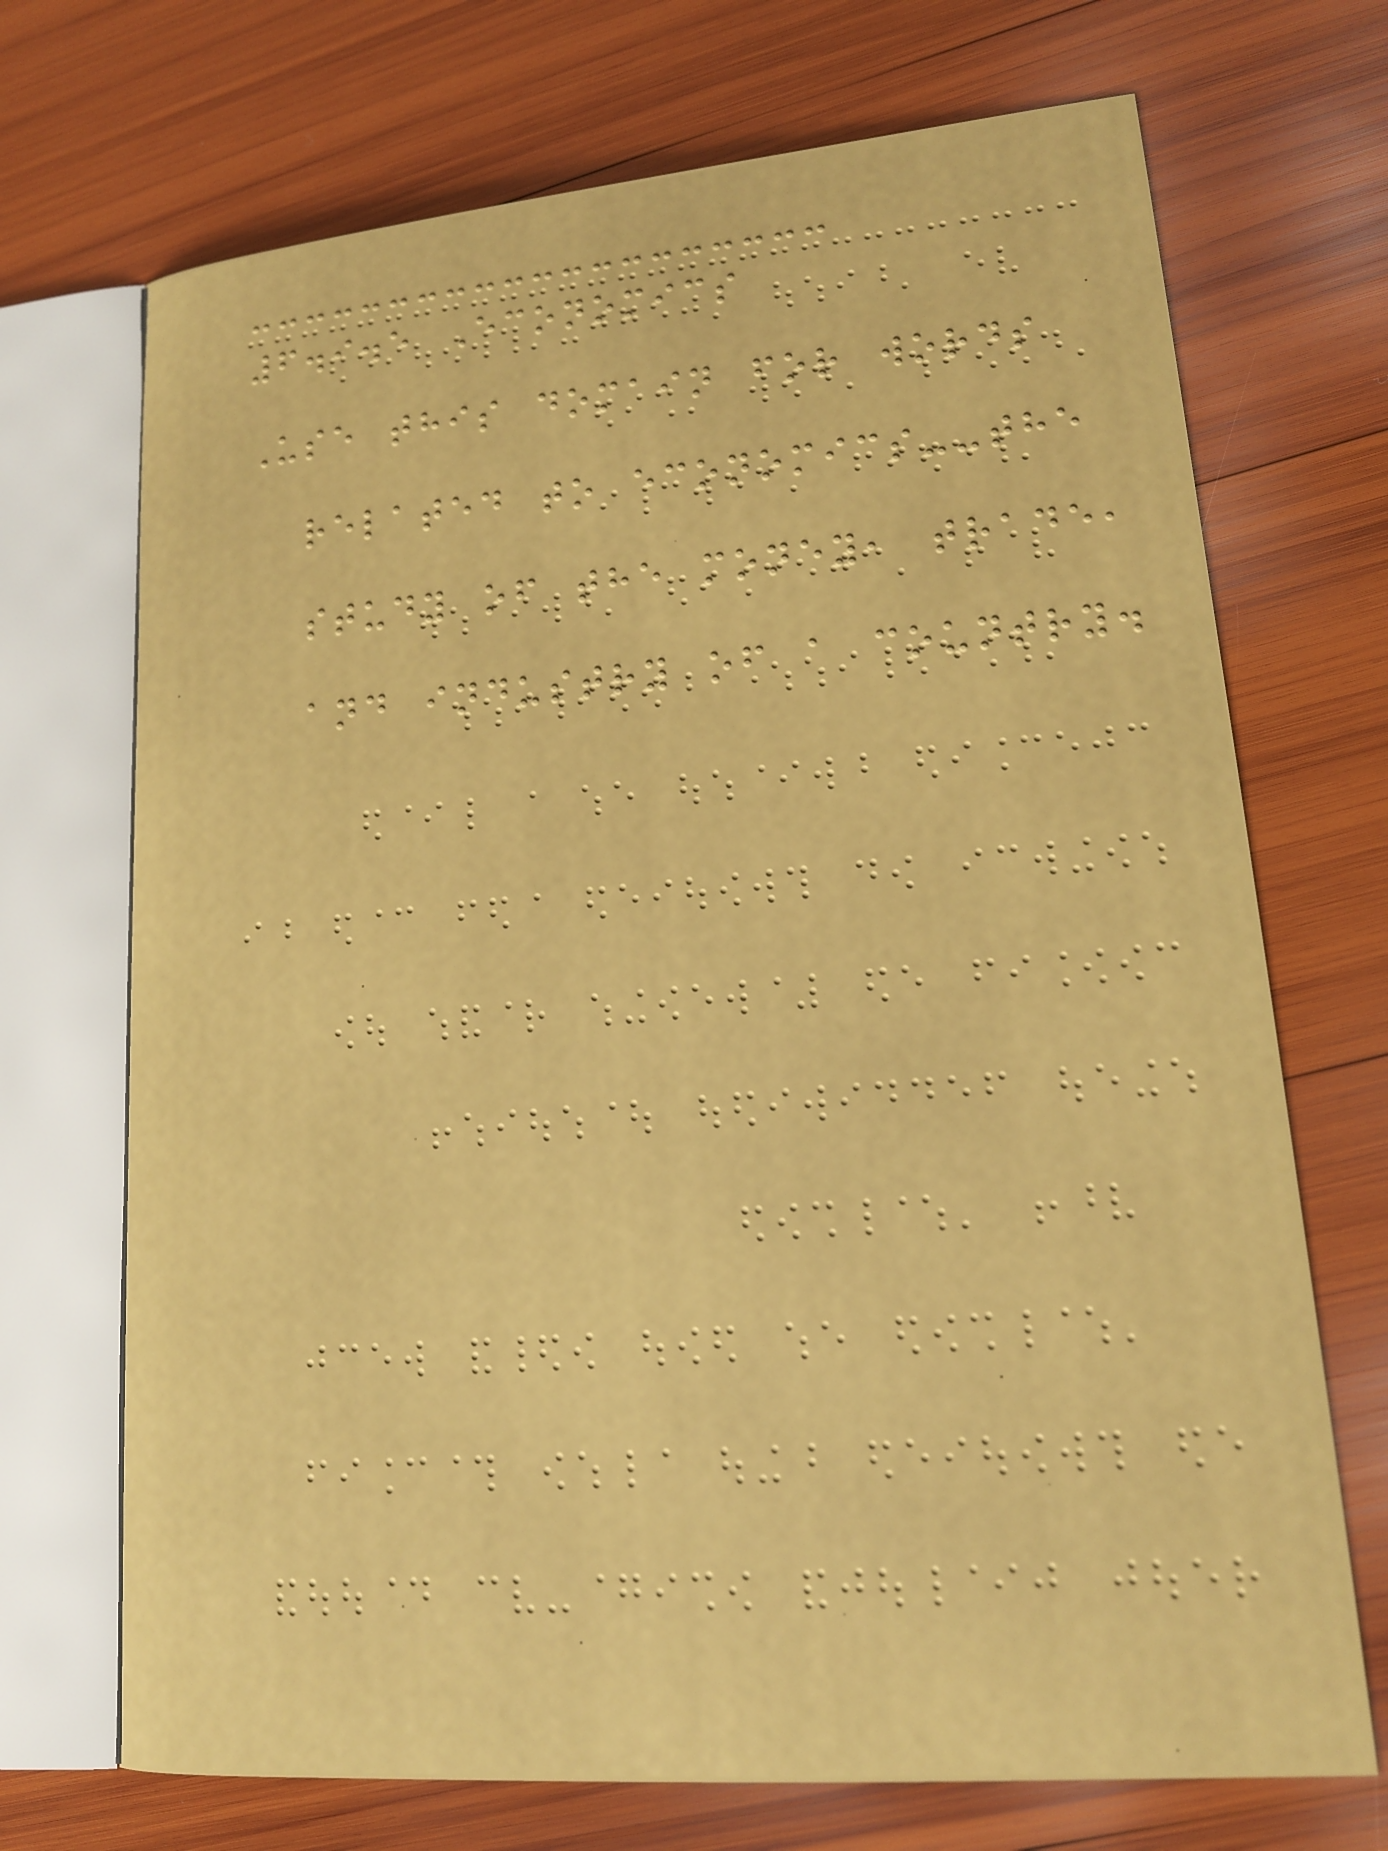6.9.5 Economics
Use this domain for words
related to economics--the
study of the money, trade,
and industry of a country.
